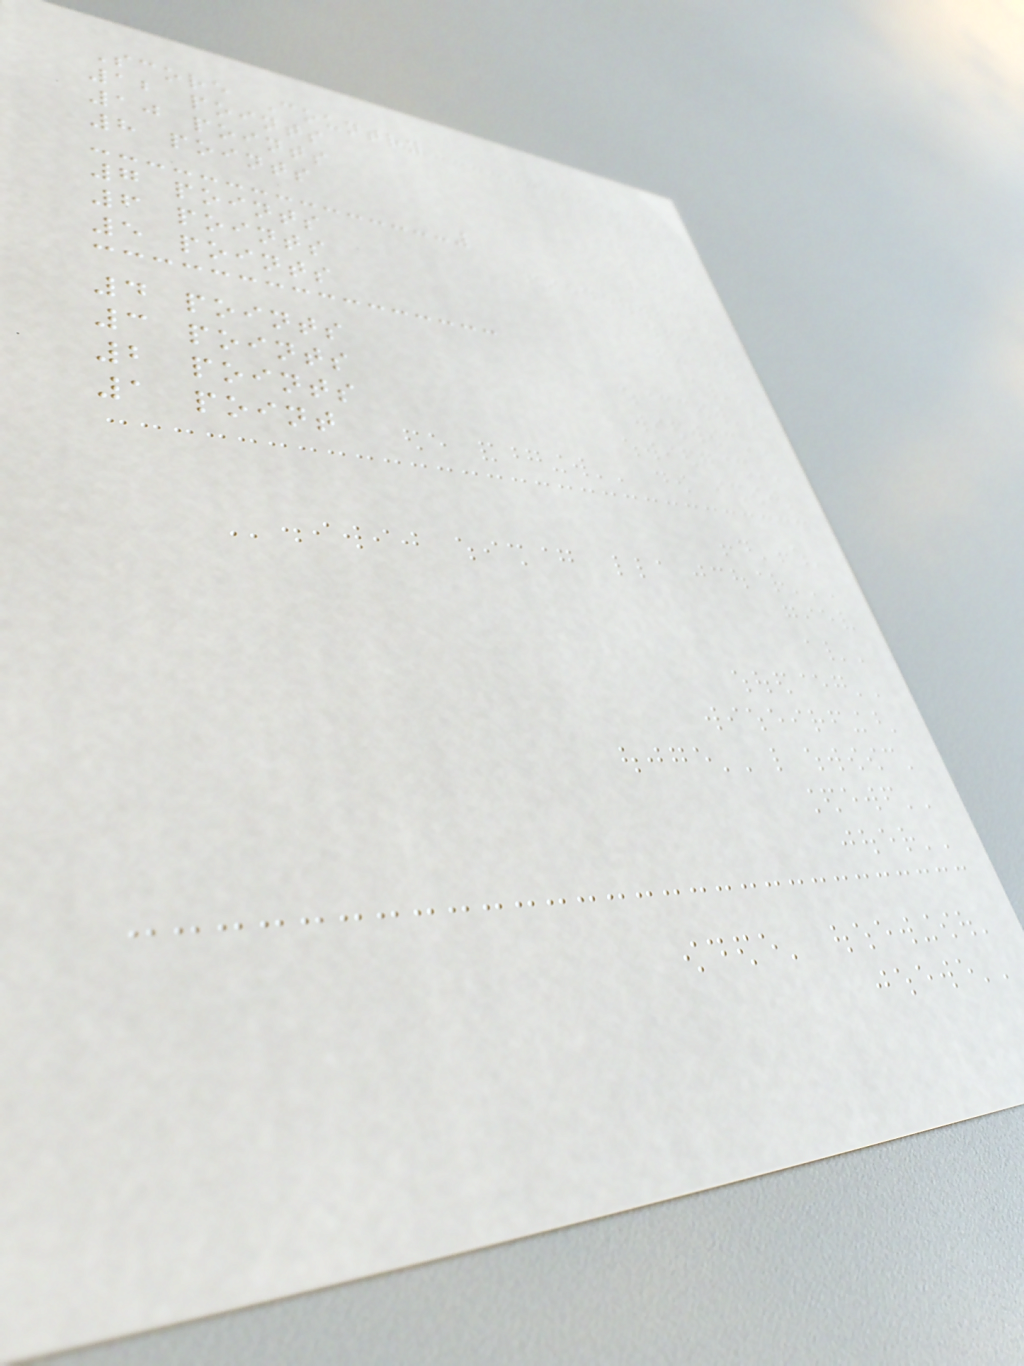Score Country
12 points
10 points
8 points
7 points
6 points
5 points
4 points
3 points
2 points
1 point
